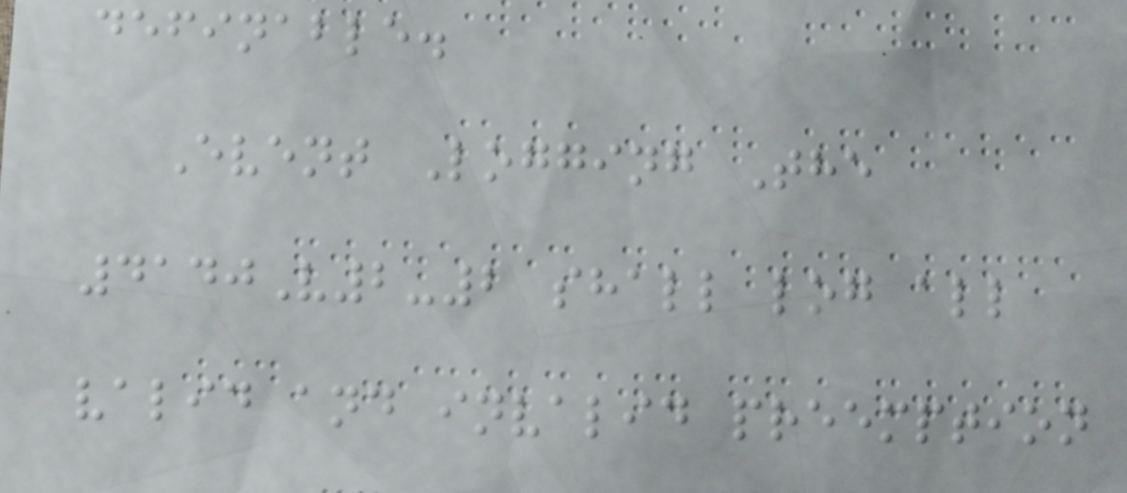definable.
Event Logging The
4140V2-2 shall log all
valid and invalid preemption
